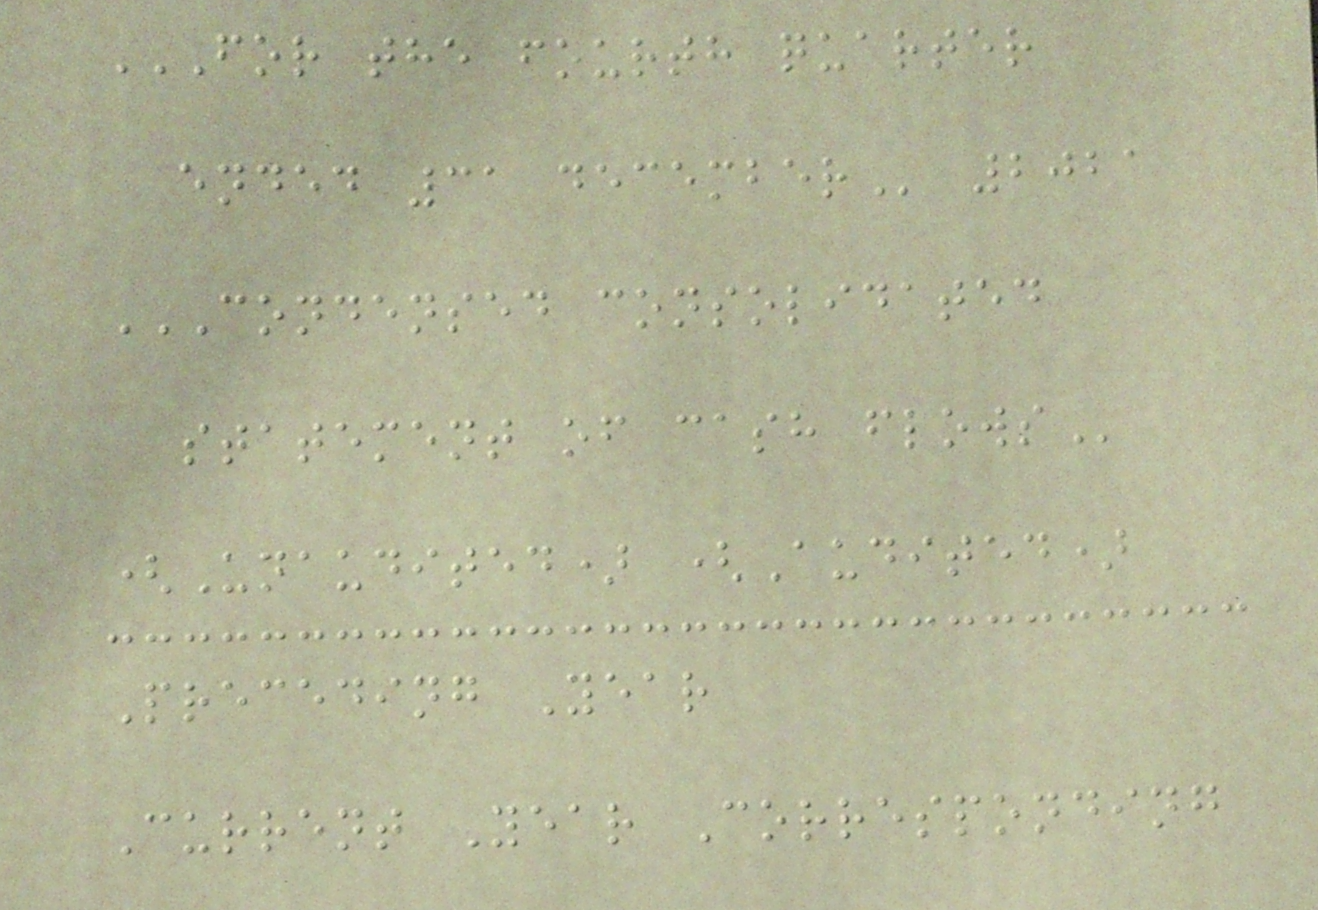FOR THE FOURTH QUARTER
ENDED 31 DECEMBER 2021
CONDENSED CONSOLIDATED
STATEMENT OF CASH FLOWS
(Unaudited) (Audited)
Preceding Year
Current Year Corresponding
